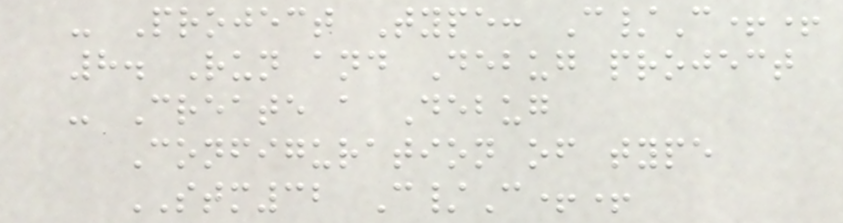- Project Type: C/C++
8. Run and Debug project
- Create a Debug
Configuration of type
STM32 C/C++
